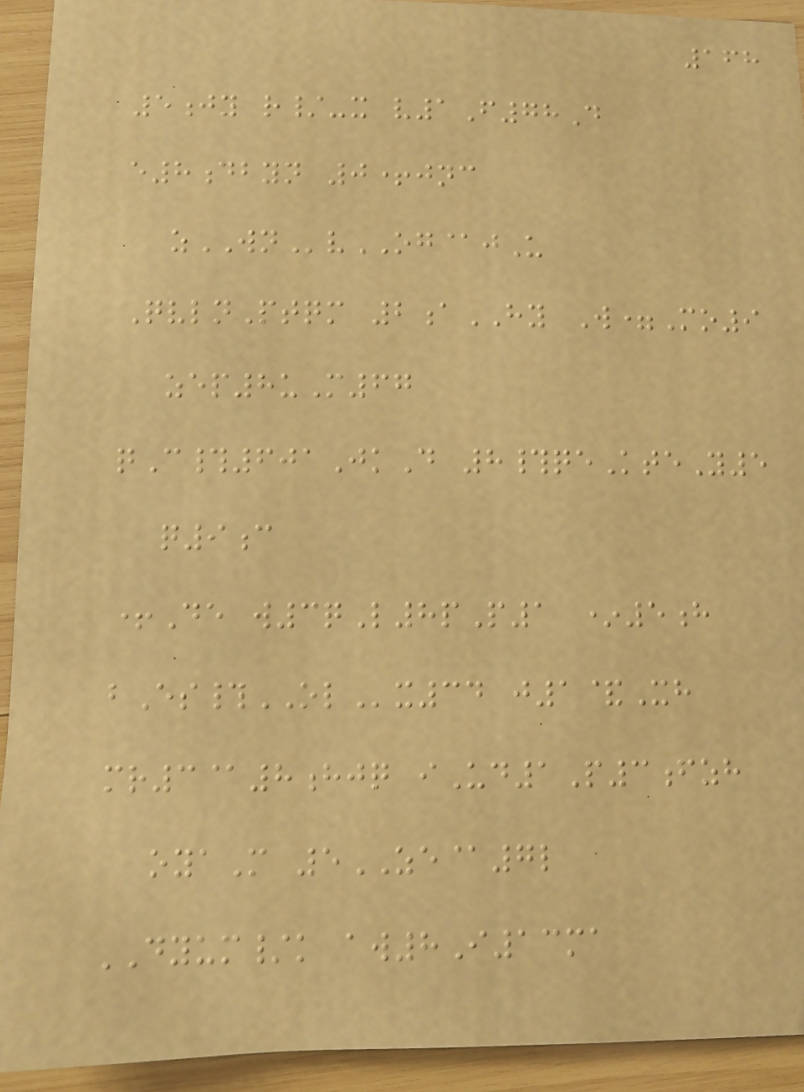168
5jy r/-x v1F78D
e8dbyn 0+jnc
zWNvOG@jU
QvlnPtqm 2aHY W=Mo9
zep8uM67
qC#601JkD 8#qeKteY5
q9c
+De w3qL8pP1 *5h
bEs#OLx34 j1&Xh
mr3@8hjq iUd1P3fzh
oyaM 5ZE@7l
DYUM/k aw8I13ma
